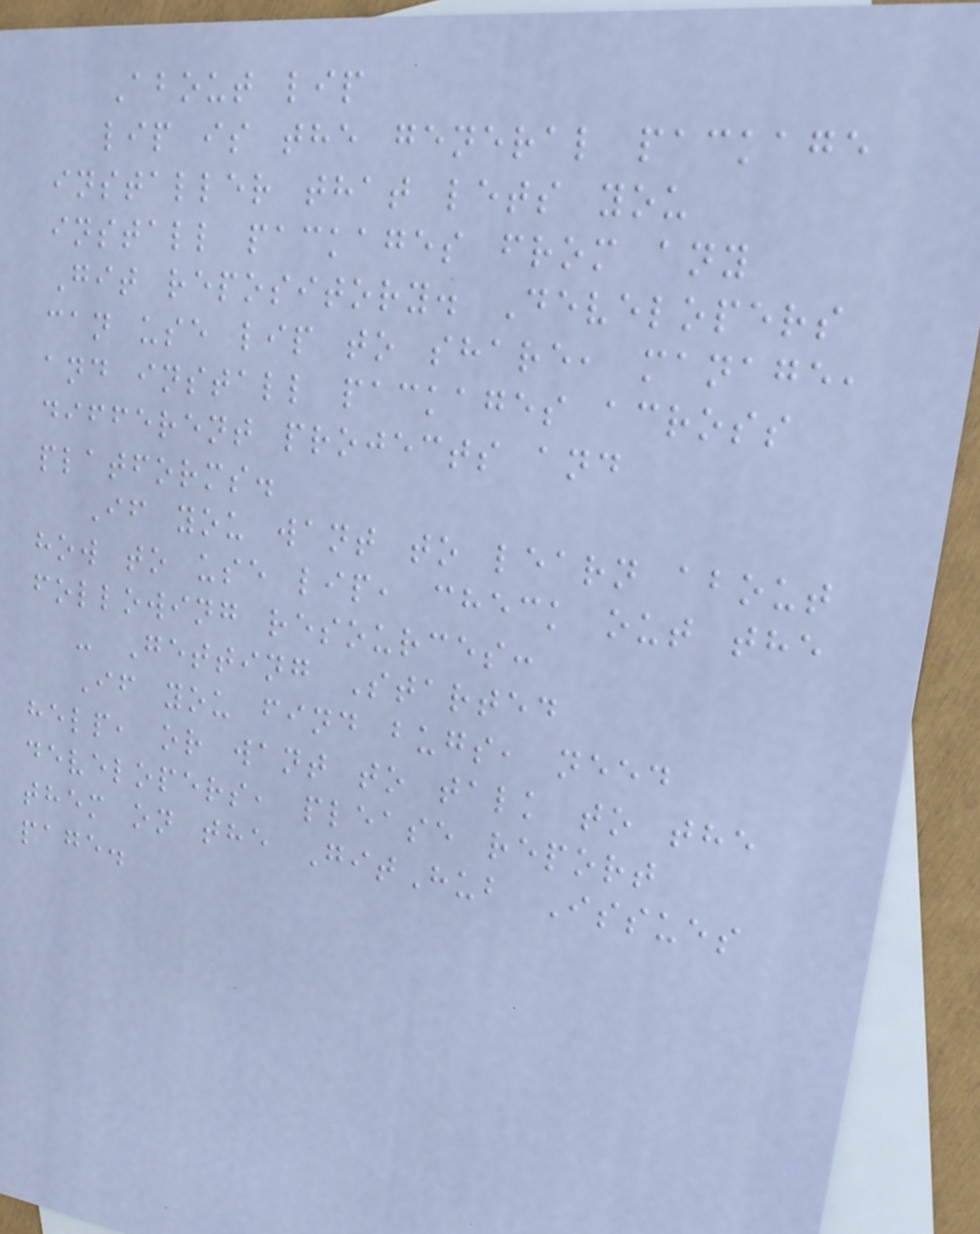About lip
lip is the general package
installer that lets you
install packages from any
Git repository. Developers
can use lip to share, manage,
and install packages across
different projects and
platforms.
If you want to learn about
how to use lip, check out the
following resources:
- Getting Started
If you find bugs, need
help, or want to talk to the
developers, please report
them on the GitHub Issues
page.
